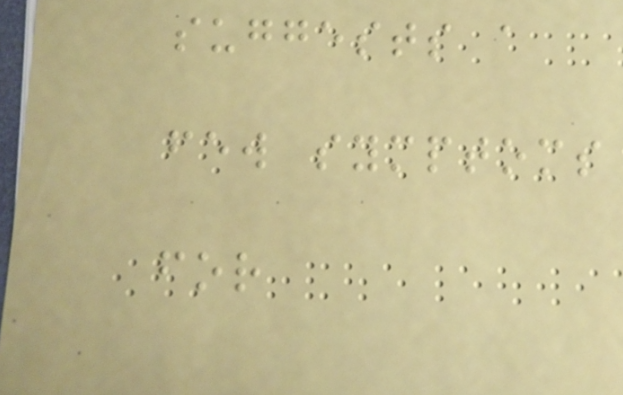suggests a
few symptoms
for
